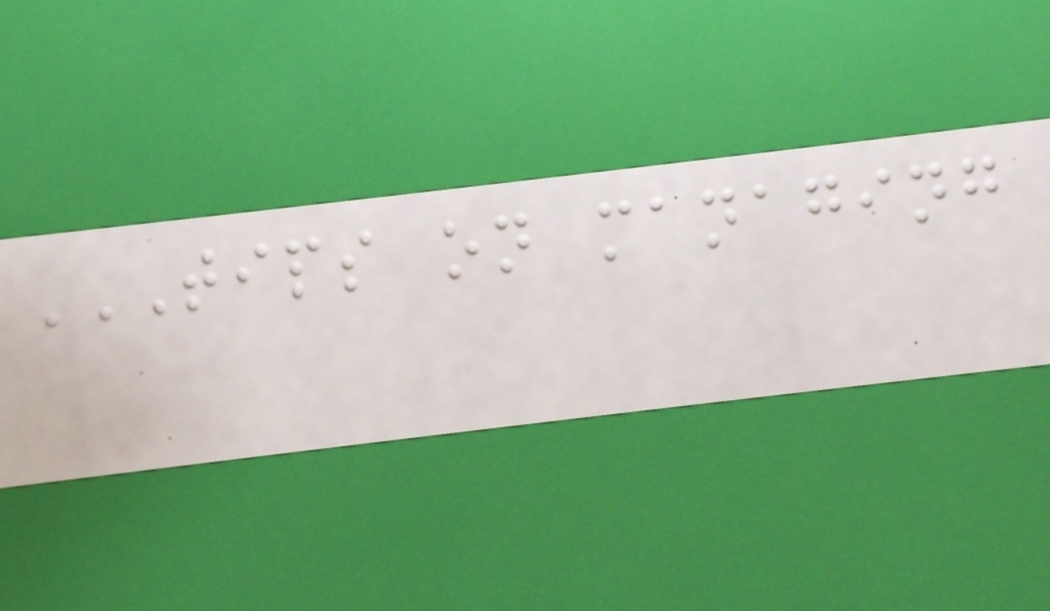TIPS ON MANAGING
